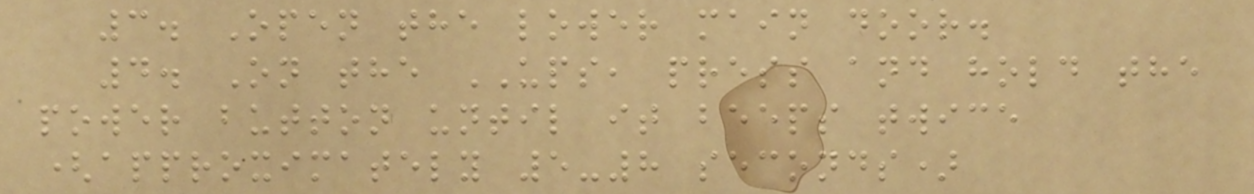3. Open the lower main door.
4. On the UPS, press and hold the
power button until it beeps twice
(approximately 5-8 seconds)
